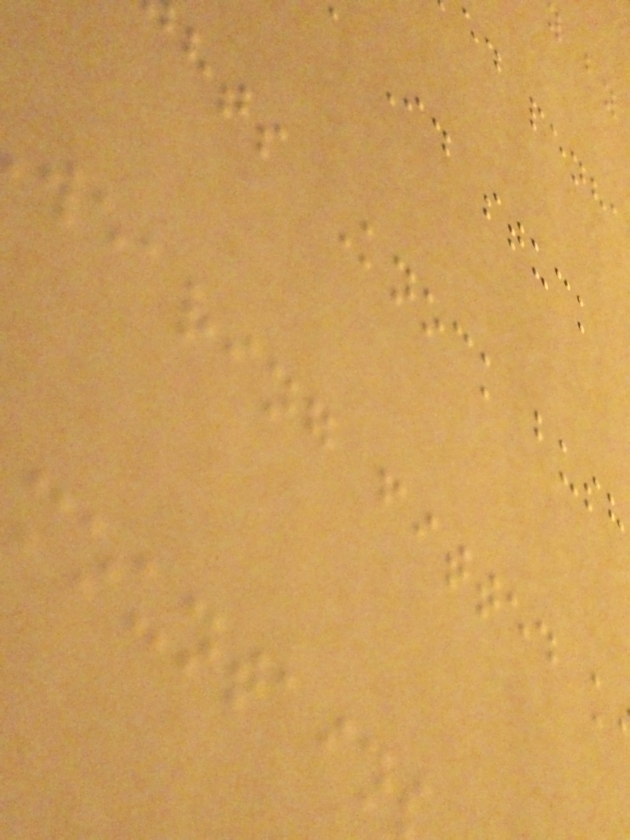ed penha
Id stuck
hts Knock bush
wearing fitted k
mountain
